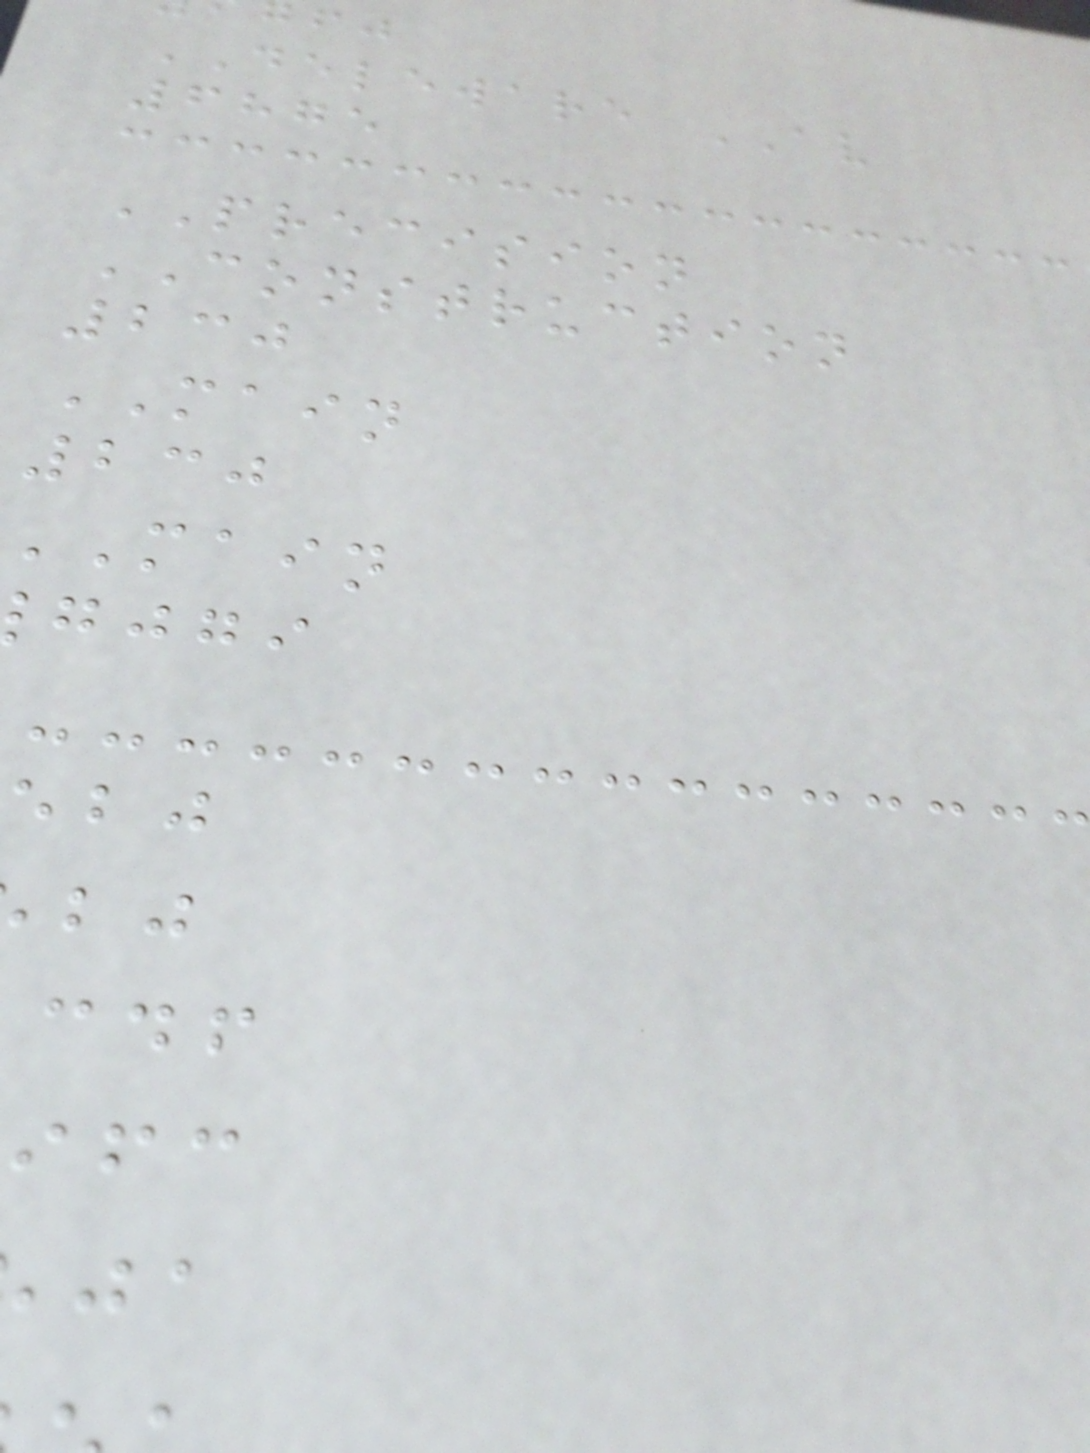DELEWARE AV
6875
PRECISION
CONSTRUCTION
230
MAIN
230
main
gjgi
